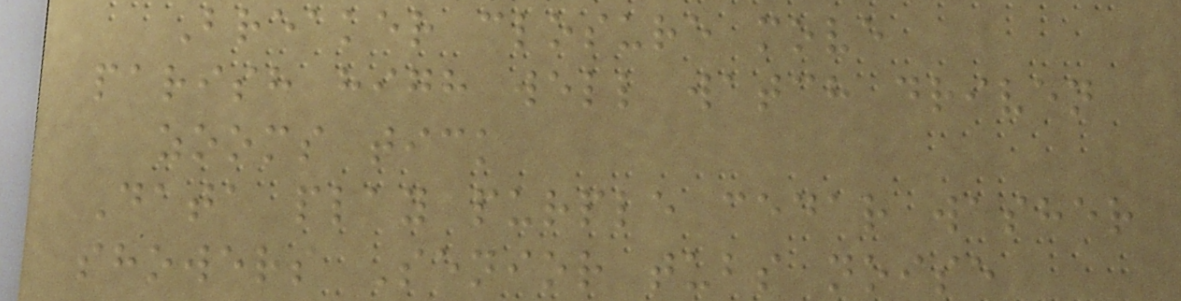Breaker closure move
parish high well watch driven
zooms tick
Data play purple cedar washer
showers Senior tubs noise
